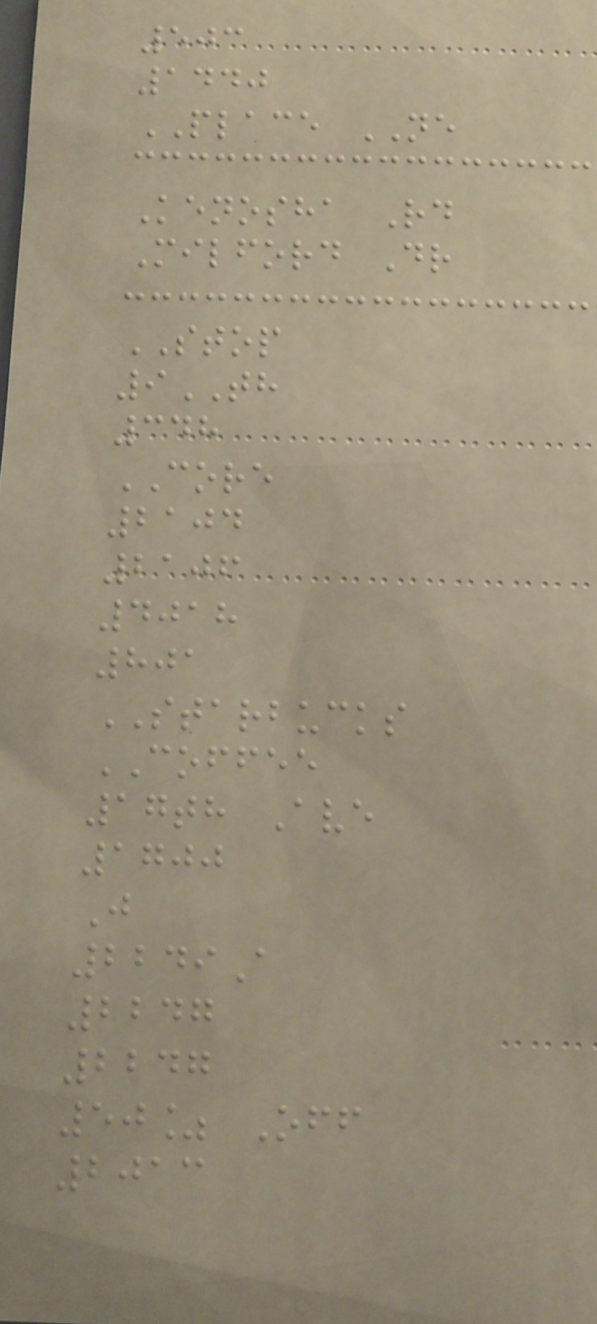503
1440
PLACE NE
Kenosha Rd
Milford Dr
STOP
9TH
348
CORE
2104
2106
4018
801
STARBUCKS
COFFEE
17th Ave
1700
J
2249A
2247
2247
50% Off
2013
